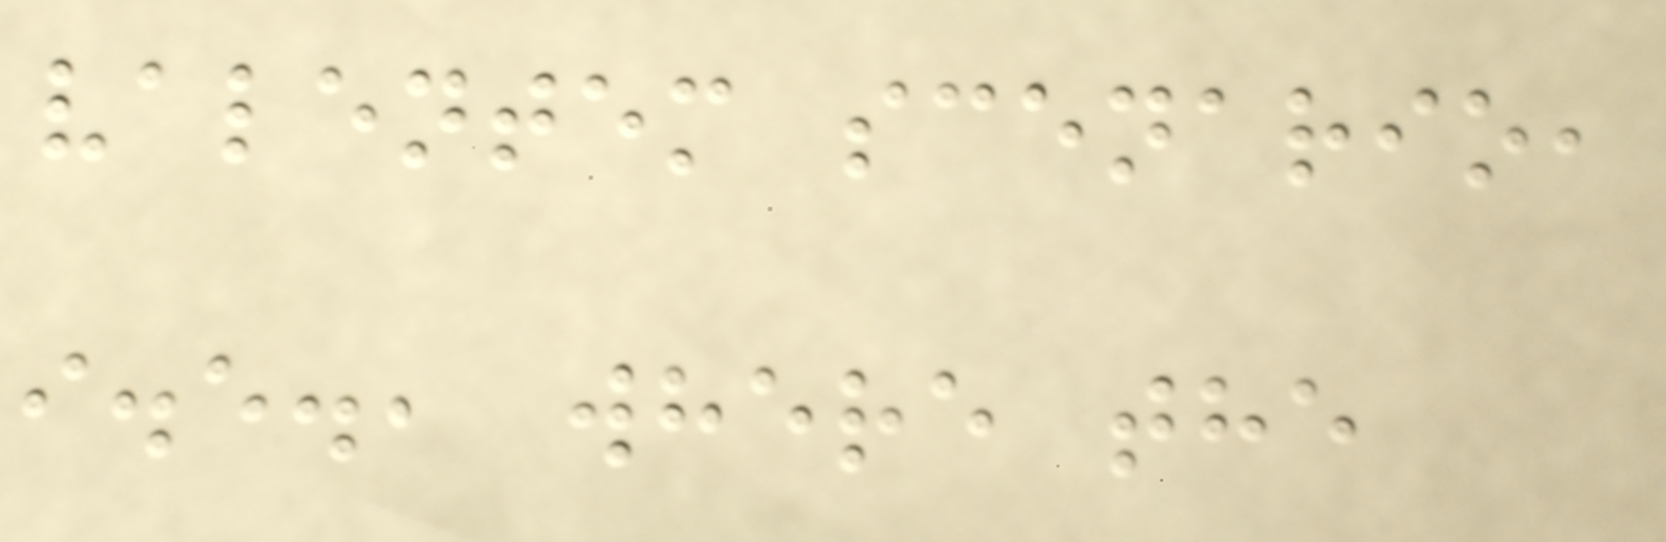valentem scenario,
i.e., where the
